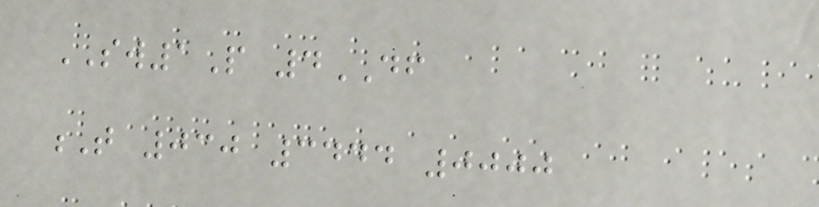SW1P 4DF
T 030 3444 0000
